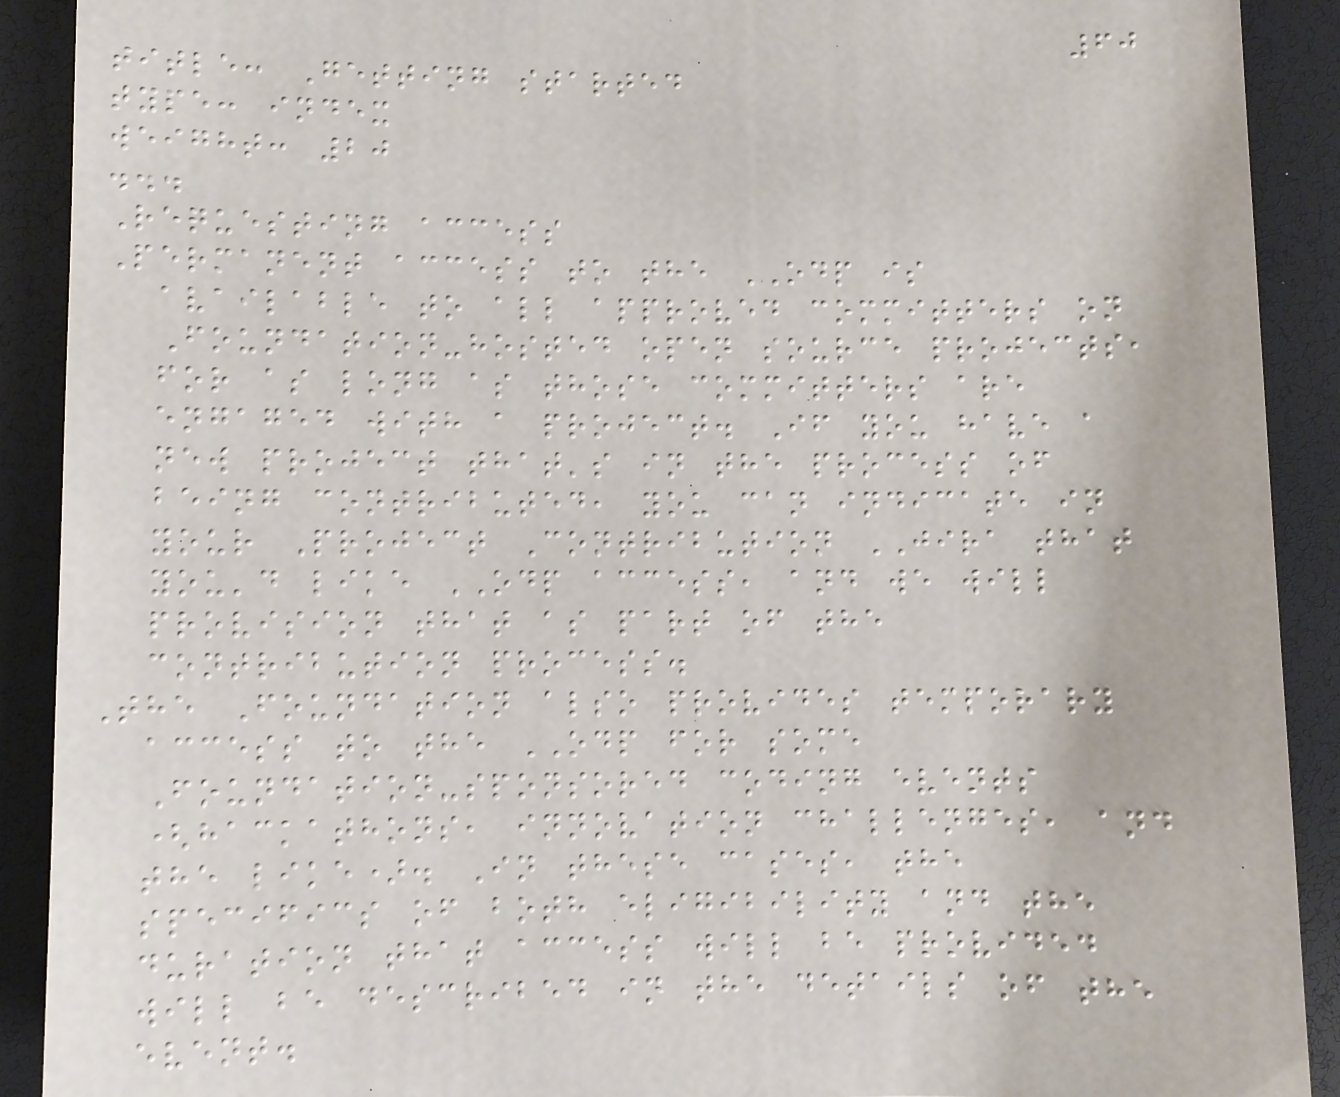60
title: Getting started
type: index
weight: 20
...
Requesting access
Permanent access to the ODP is
available to all approved committers on
Foundation-hosted open source projects,
for as long as those committers are
engaged with a project. If you have a
new project that's in the process of
being contributed, you can indicate in
your Project Contribution JIRA that
you'd like ODP access, and we will
provision that as part of the
contribution process.
The Foundation also provides temporary
access to the ODP for some
Foundation-sponsored coding events
(hackathons, innovation challenges, and
the like). In these cases, the
specifics of both eligibility and the
duration that access will be provided
will be described in the details of the
event.
